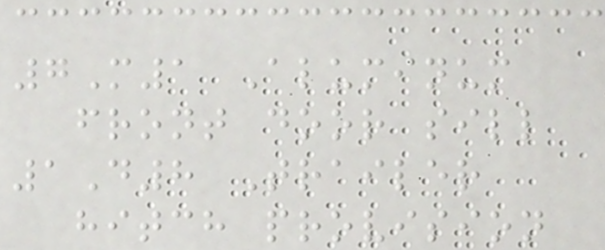7M1 Aluminum
front door sill
1D8 Trailer
hitch provision
